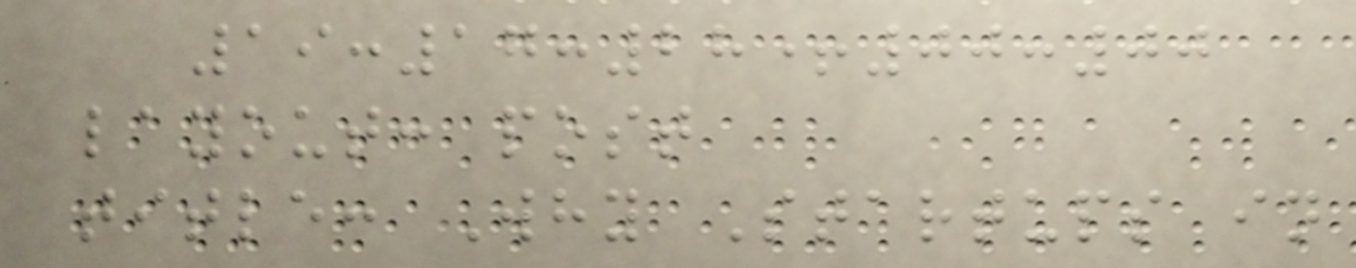19:17:28+00:00
layout: post
title: Why Startups in
